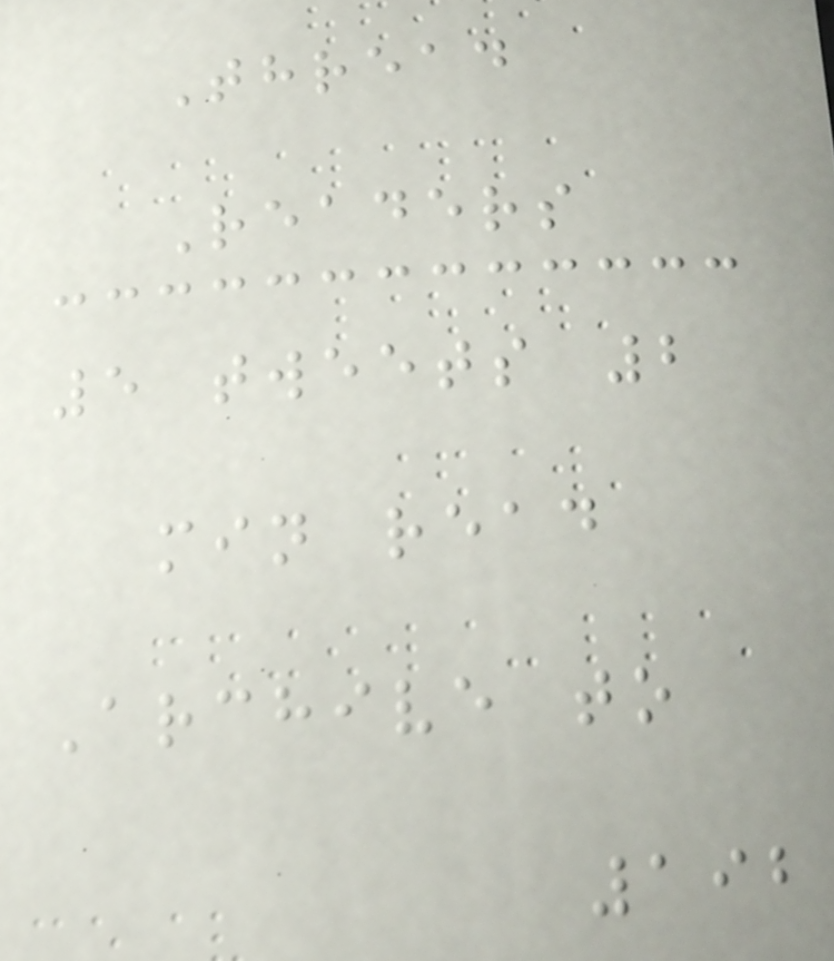Thread
Readers
5 tweets 2
min read
Archive to
192
